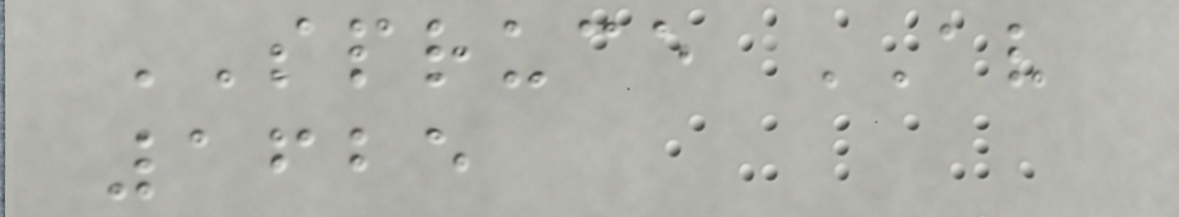SPRUCE AV
1625
